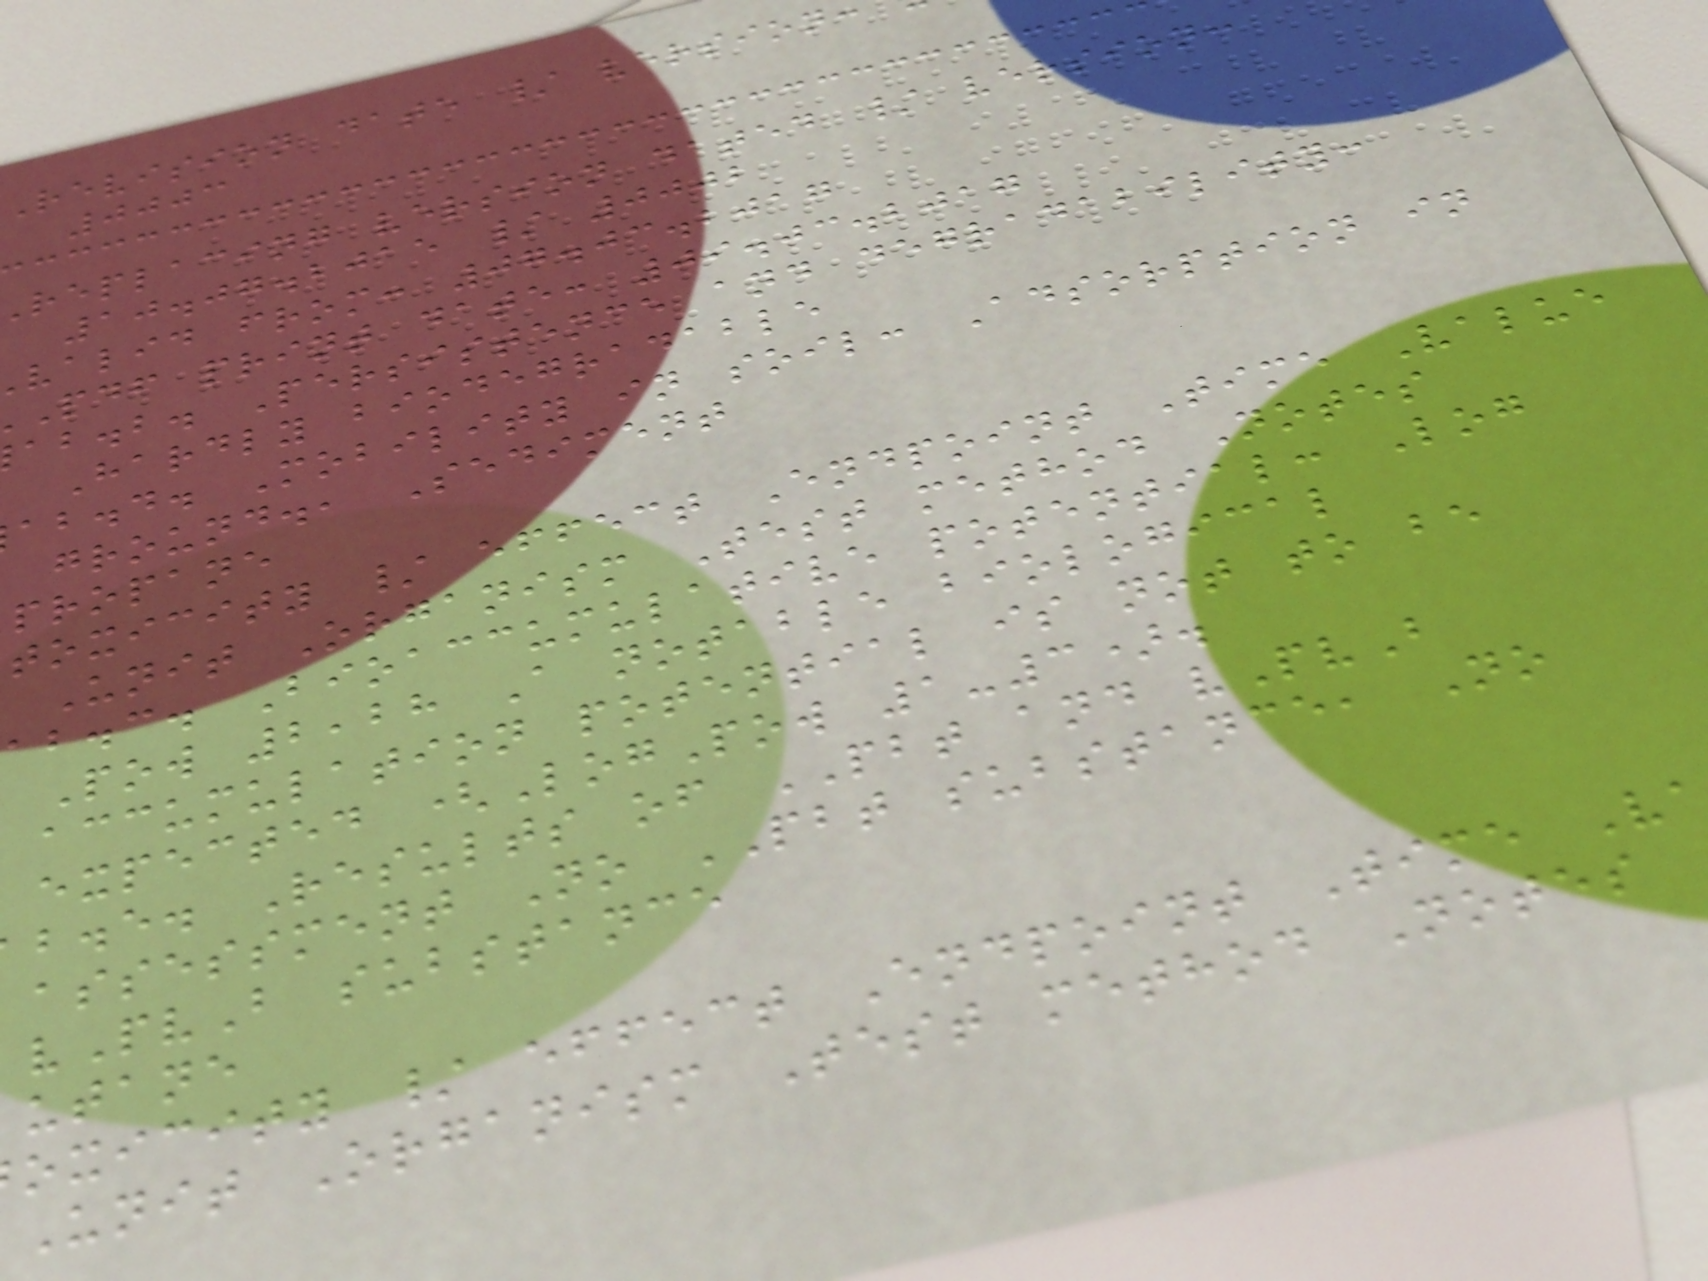Revision date / version
0003
replacing version dated / version:
10.07.2015 / 0002
valid from: 07.03.2017
pdf print date: 09.03.2017
ab.b. Persistence and degradability:
Hardly biodegradable
ab.d. Mobility in soil: Adsorption in
ground., Sediment
propane
toxicity / effect Endpoint Time Value
Unit Organism Test method Notes
ab.c. Bioaccumulative potential: Log
Pow 2,28 A notable biological
accumulation potential is not to be
expected (LogPow 1-3).
b.e. Results of PBT and vPvB
assessment No PBT substance, No
vPvB substance
utane
oxicity / effect Endpoint Time V
Unit Organism Test method Notes
